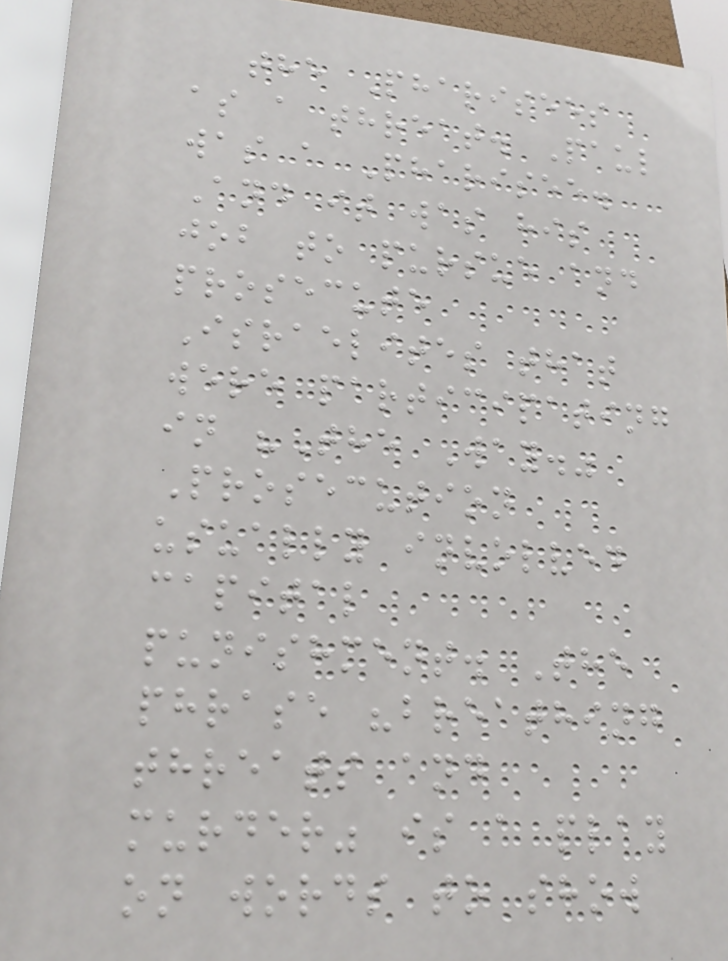the Pharisees
as a threat. Paul
was a Pharisee.
And it was his
job to pursue and
prosecute
Israelites that
were participating
in "The Way."
Prosecution
usually involved
capital
punishment. The
phrase "breathing
threats and
murder" is a play
on words to show
